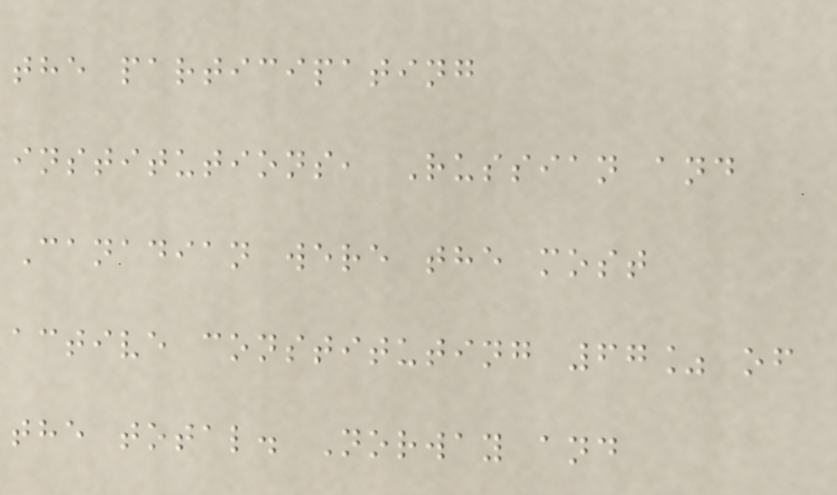the participating
institutions, Russian and
Canadian were the most
active constituting 67% of
the total. Norway and
